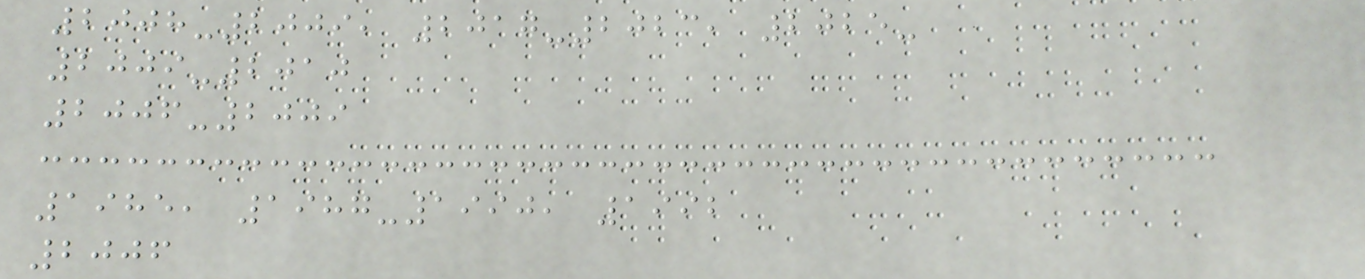2008-2009, 2017-2023, 2025-
2009-2010
2006-2009
1985, 1987-1990, 1992
2006
